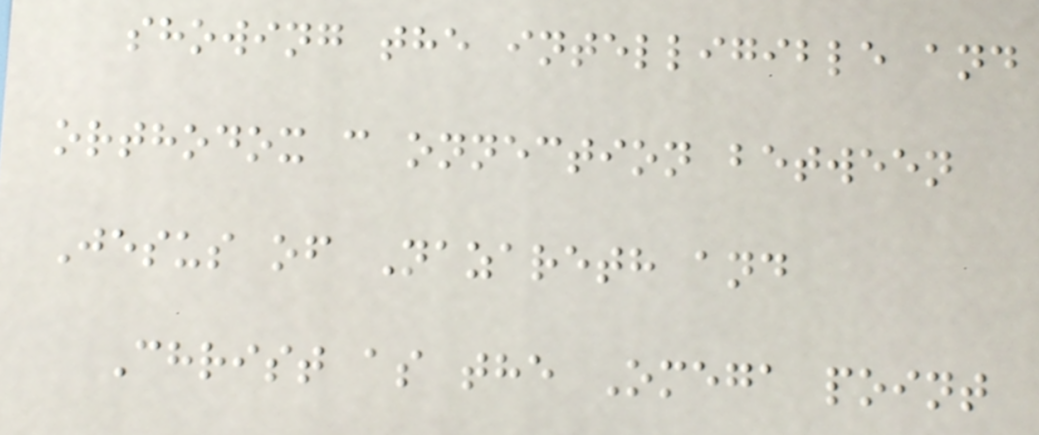showing the intelligible and
orthodox c onnection between
Jesus of Nazareth and
Christ as the Omega point
